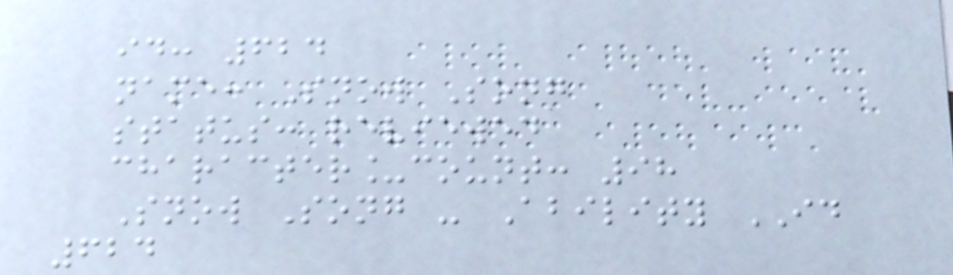id: 624
name: Snow Song
status: reviewed
character_count: 98
Snow Song - Ability ID
624
